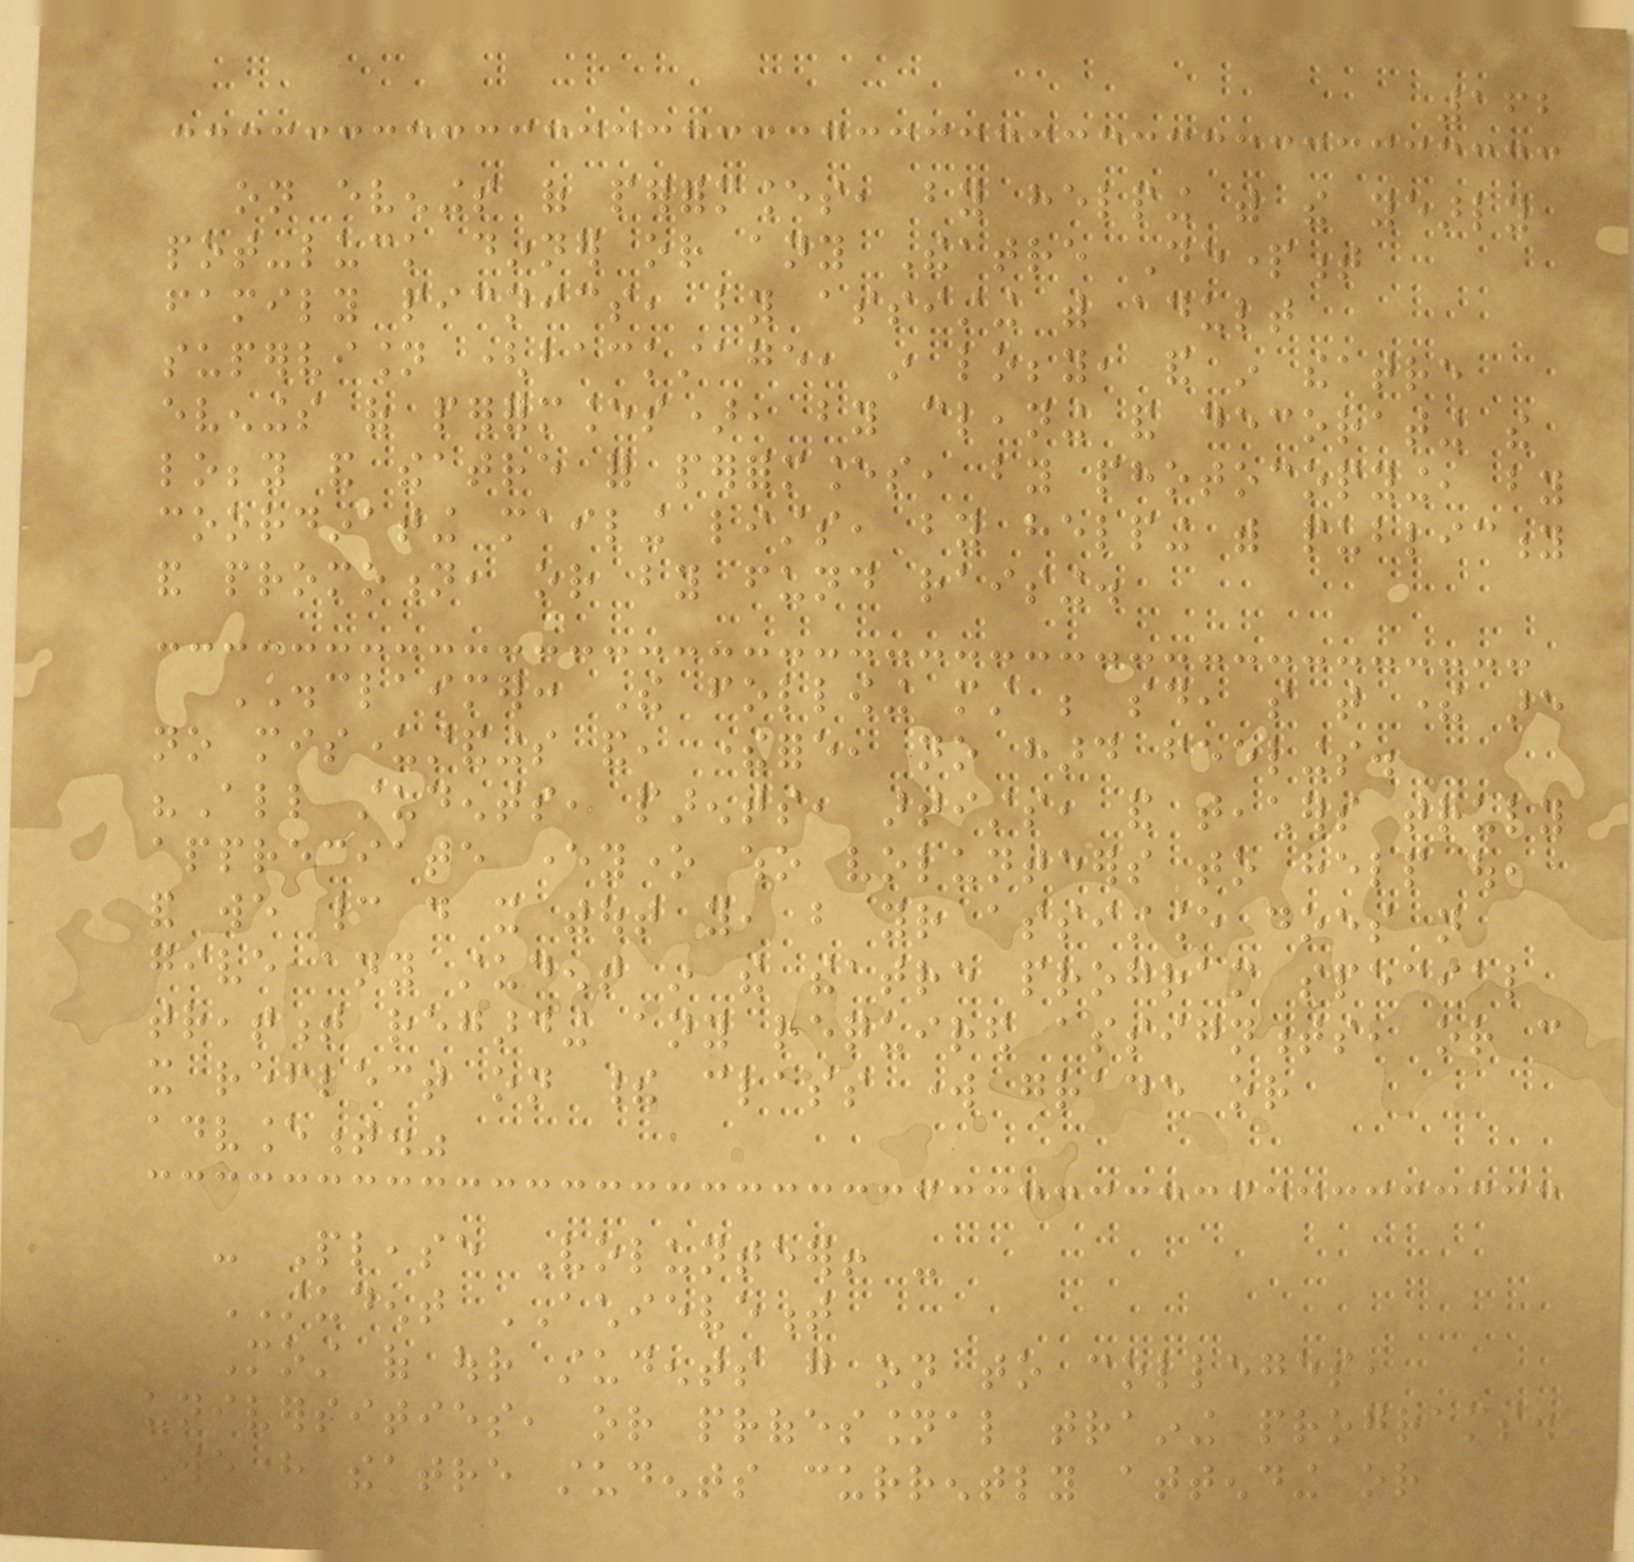162
on evenings of performances, by helping with the yearly
pot-luck dinner or any Theatre Department
family picnics, by assisting with adult
supervision (backstage, in lobby, and in theatre
evenings of performances), by cleaning and decorating the
lobby and theatre for performances, by photocopying, by
coordinating mailing lists, by helping with publicity
and promotion, or by fund raising.
DISCLAIMER: The following must be said, so that there are
no misunderstandings and, therefore, no hard feelings.
"All students, parents, artists, and teachers truly
appreciate everyone who volunteers to help out,
and we cannot do it without you, but your assistance does not
give any student in the theatre program special
treatment regarding any required assignments, or can
it reflect on their class work grade or
advancement."
- Please Volunteer! -
STUDENT ACHIEVEMENT
Most of our students go on to colleges,
universities, or professional training programs.
We have theatre students currently attending or
